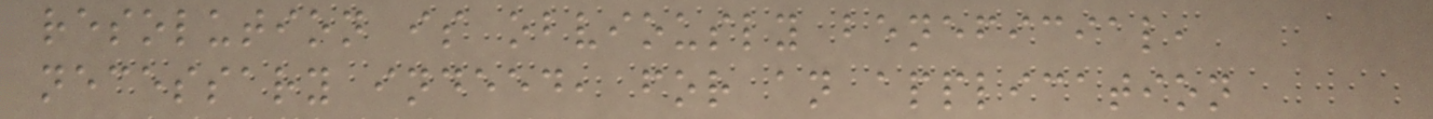resolution is obviously beneficial,
necessary indeed, for an application
